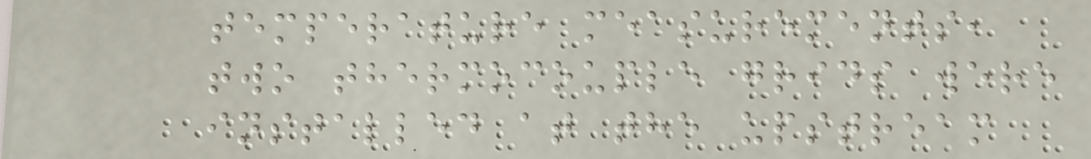temperature measurements,
two thermocouple grids were
installed at the upstream
